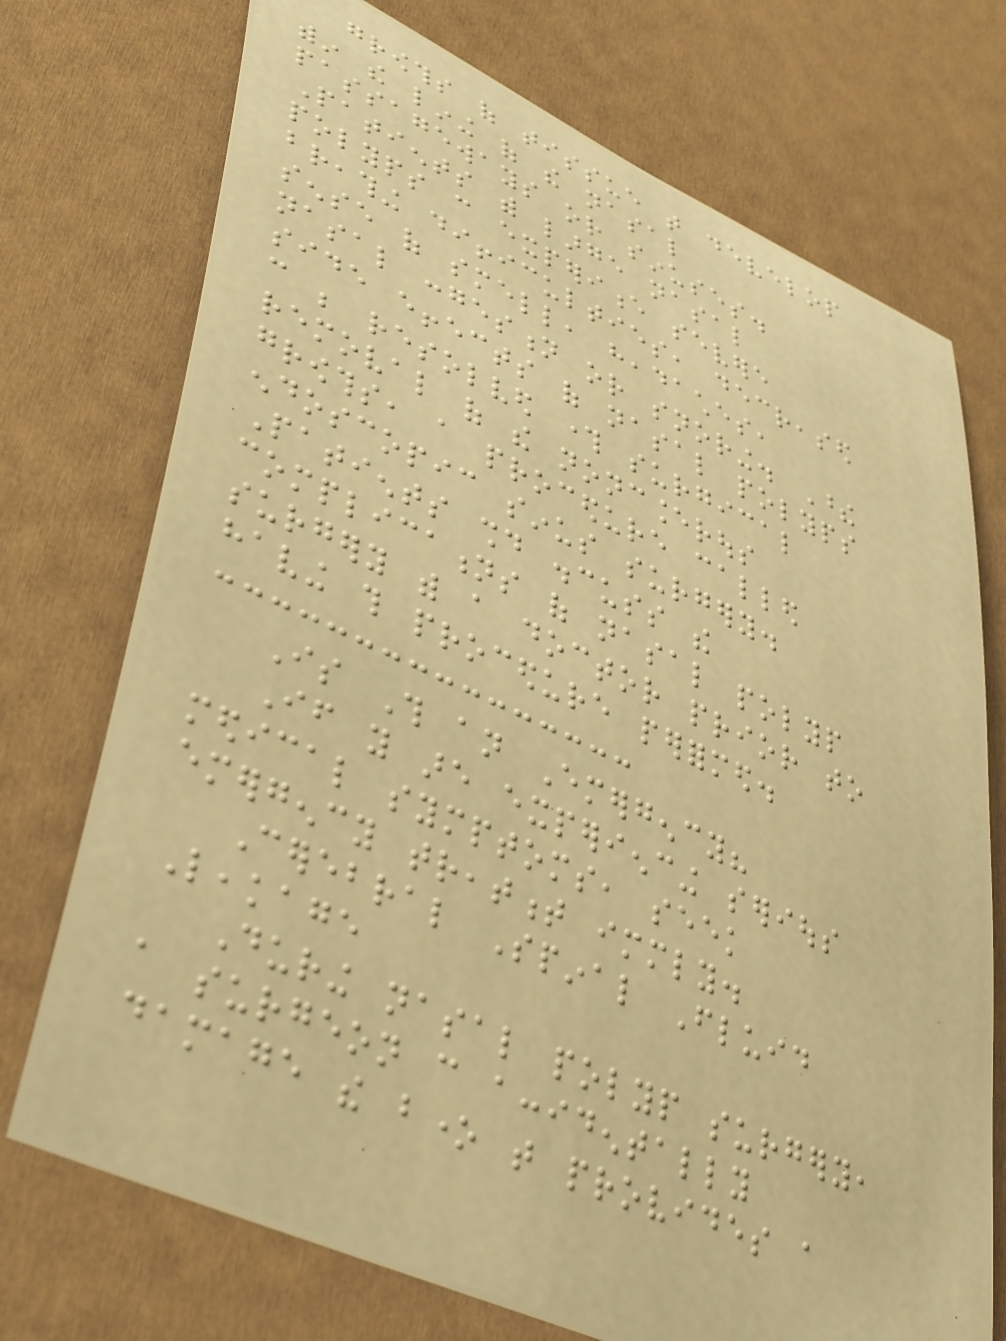growths of tissue that develop
within the lining of the nasal
passageways or sinuses.
Patients with large nasal
polyps can experience severe
breathing difficulties, decreased
sense of smell, headaches,
nasal congestion or snoring. These
side effects of nasal polyps
can be resolved through surgical
removal of the noncancerous
growths, a procedure called
endoscopic sinus surgery.
Patients should discuss the
complications of nasal polyp
surgery with a doctor prior to
having this procedure performed.
Is This an Emergency?
If you are experiencing serious
medical symptoms, seek
emergency treatment immediately.
Cerebral Spinal Fluid
Leakage
During nasal polyp surgery,
a surgeon can accidentally
damage the bone that provides a
